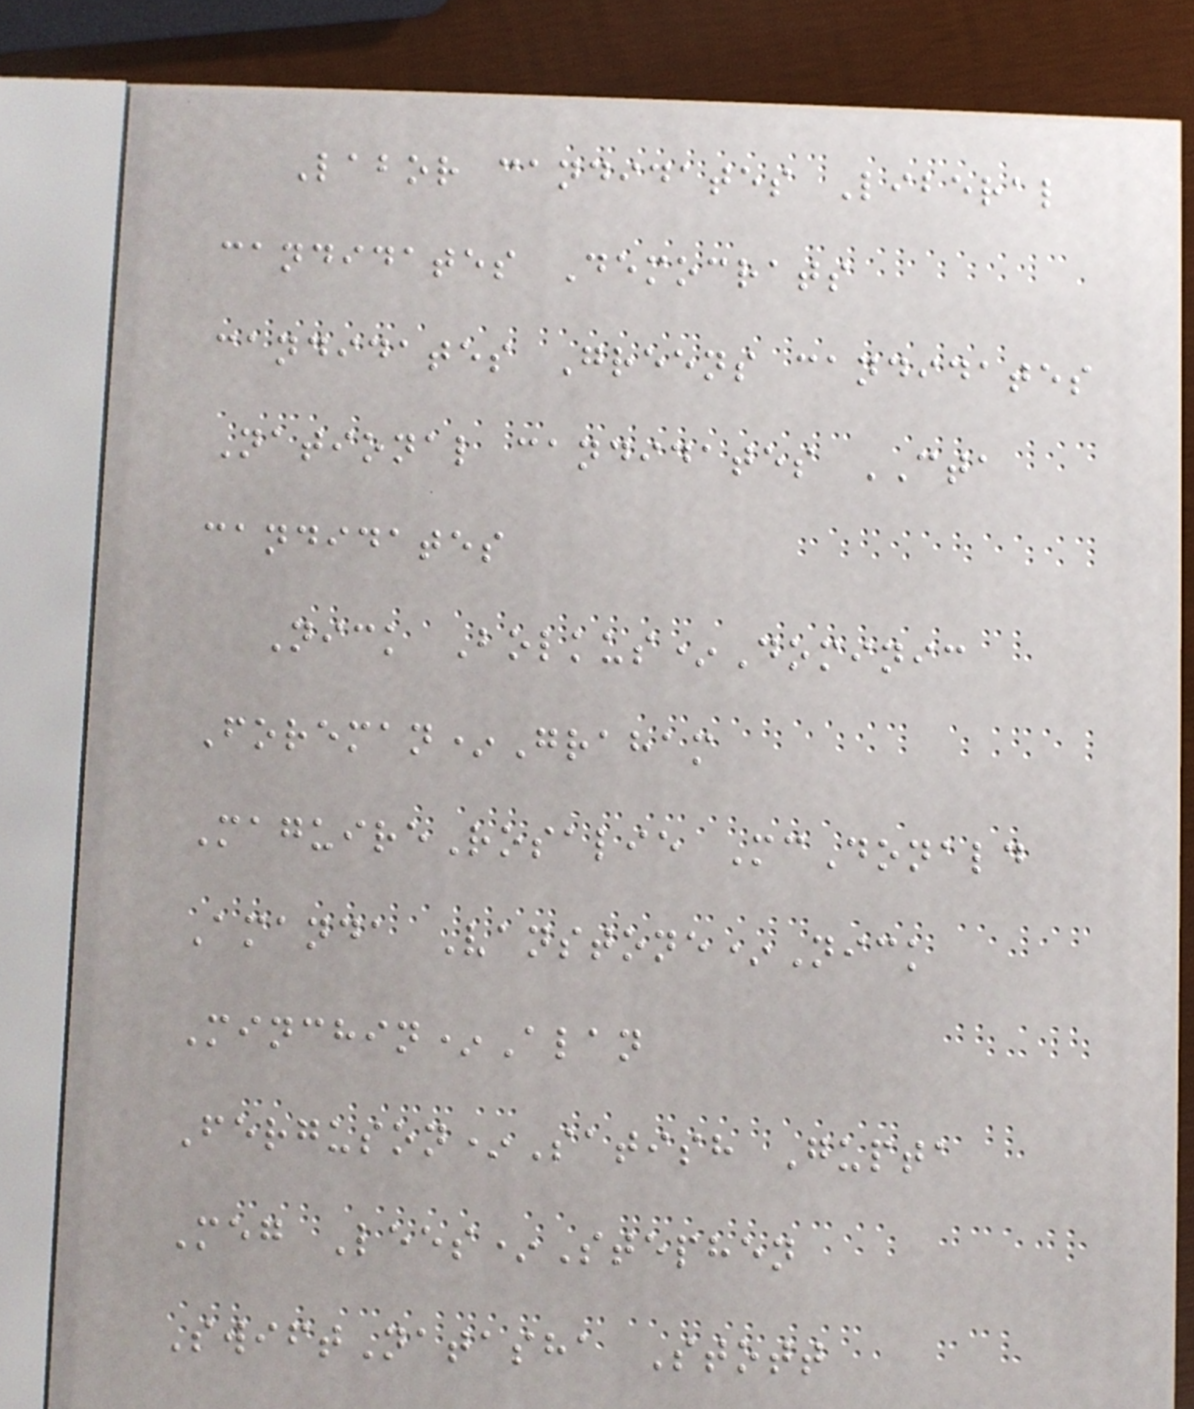Labor candidates Liberal
candidates Democrats
candidates Greens candidates
National candidates CTA
candidates
Nick Bolkus*Dominic
Foreman*Graham
MaguireRosalie McDonald
Amanda Vanstone*Nick
Minchin*Alan
Ferguson*Satish Gupta
Meg Lees*Stephen
SwiftNatasha Stott
